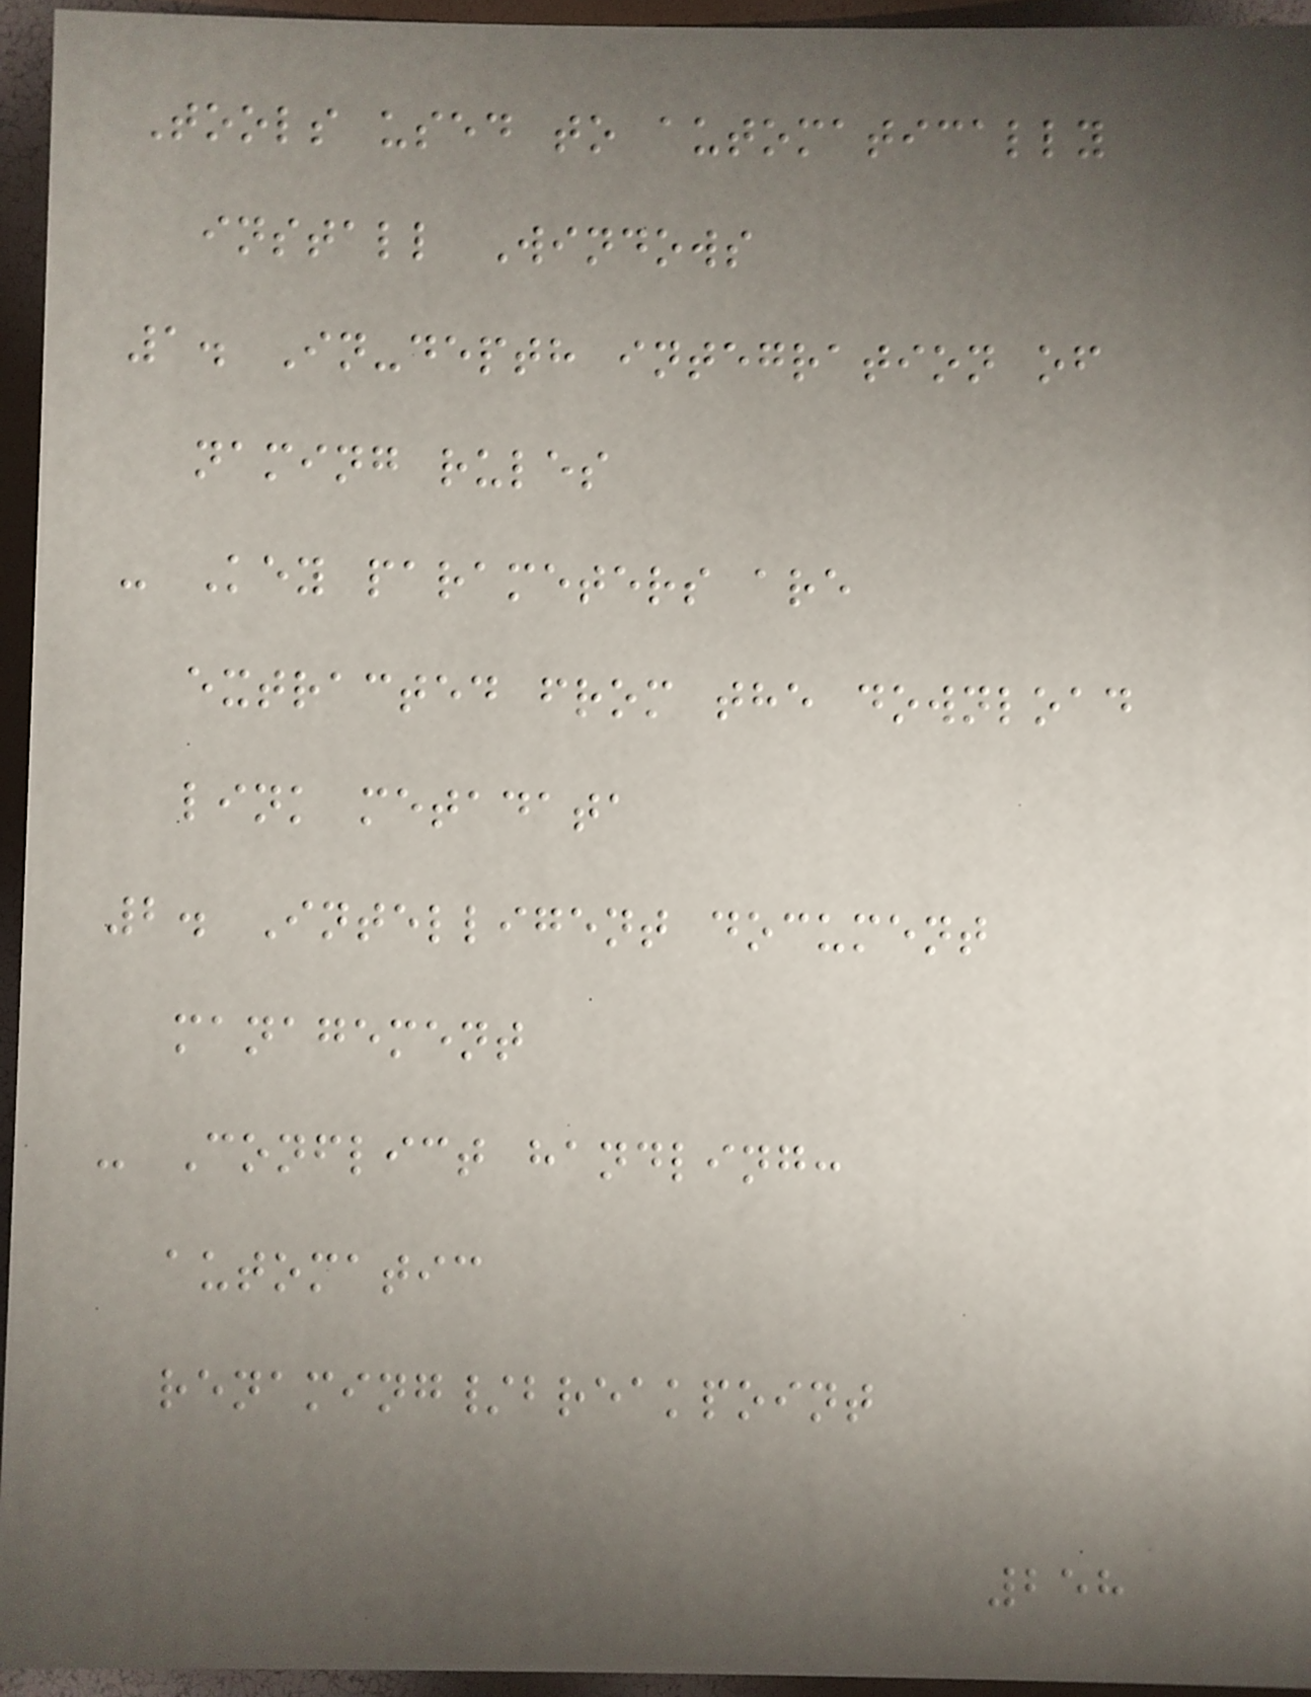Tools used to automatically
install Windows
1. In-depth integration of
naming rules
- Key parameters are
extracted from the download
link metadata
2. Intelligent document
management
- Conflict handling:
automatic
renaming/breakpoint
258
